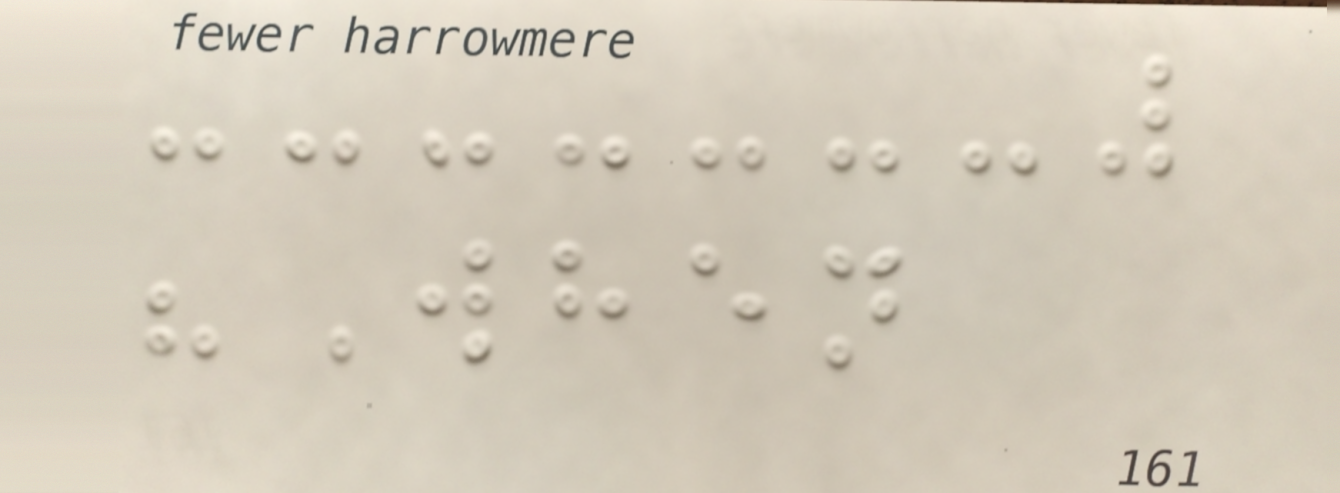"When
